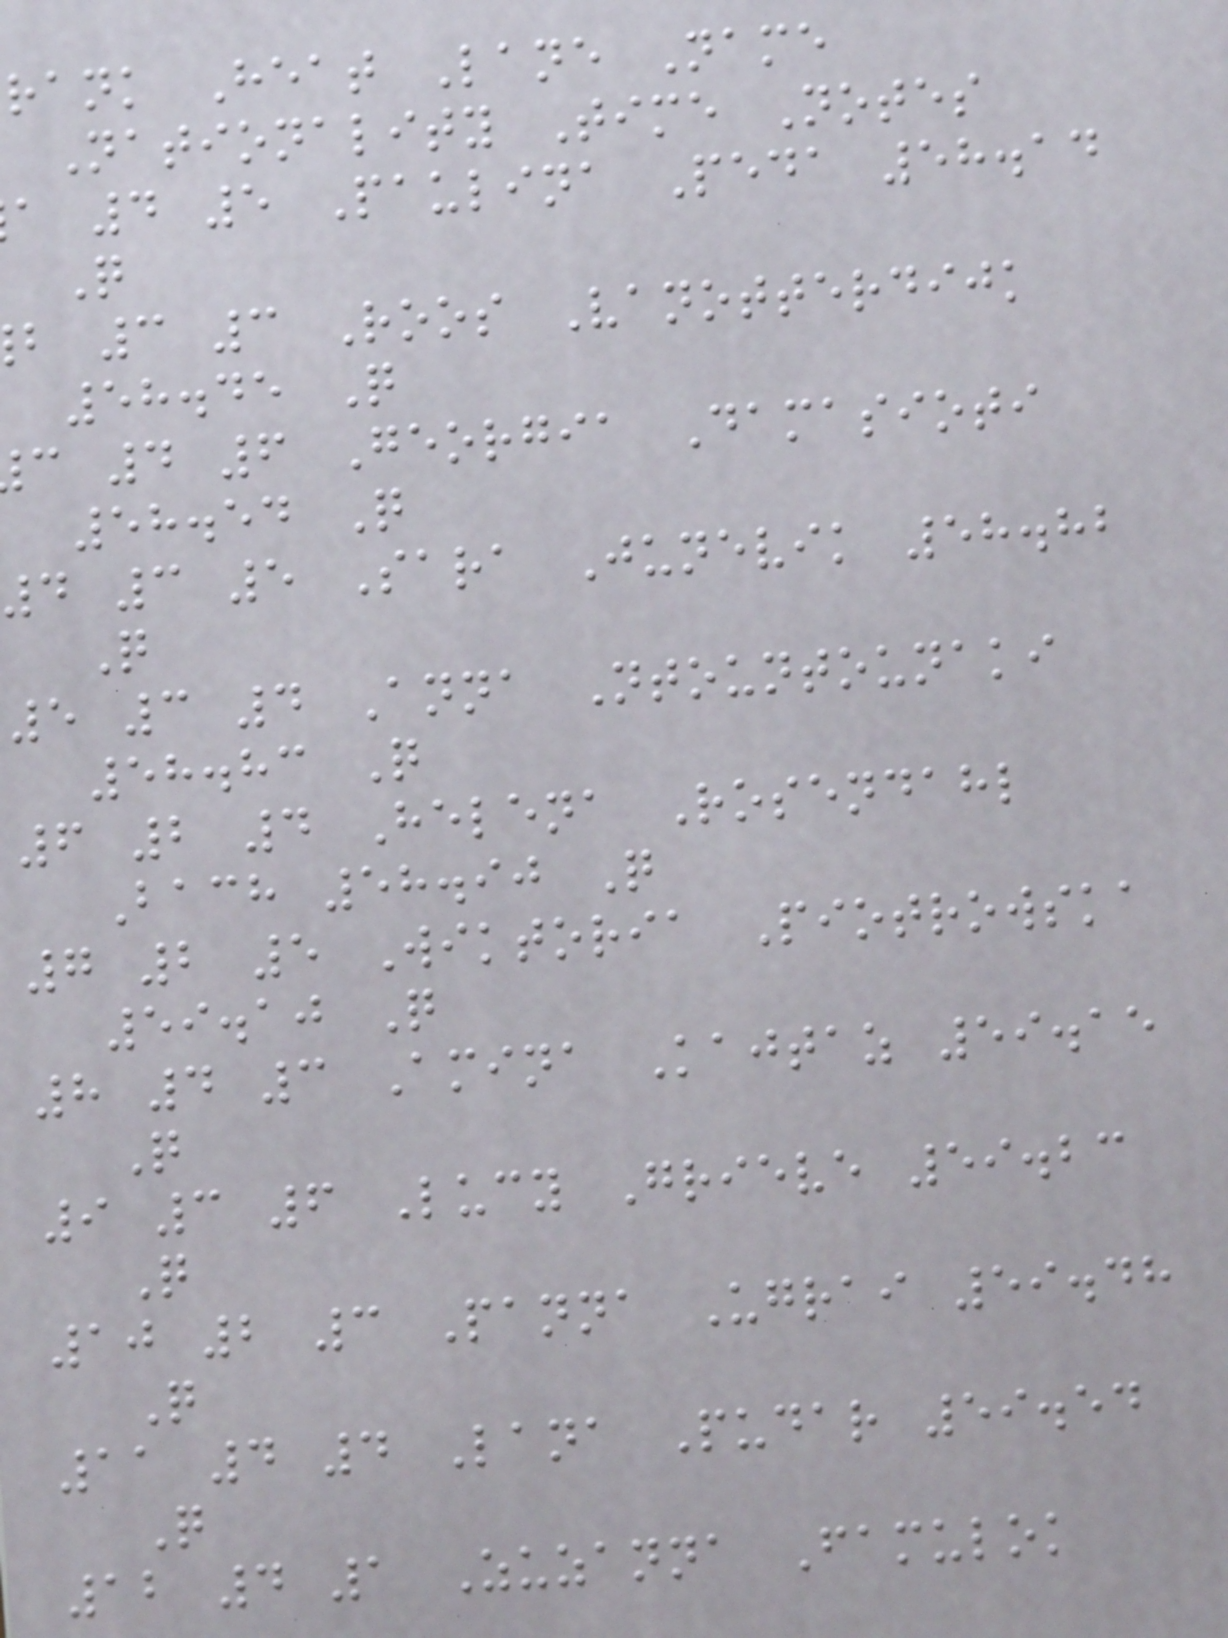rank Heat Lane Name
Nationality Time Notes
a 4 5 Paulina Peda 58.14
Q
b 3 3 Roos Vanotterdijk
58.45 Q
c 4 6 Georgia Damasioti
58.54 Q
4 3 5 Sara Junevik 58.82
Q
5 3 4 Anna Ntountounaki
58.83 Q
6 2 4 Helena Rosendahl
Bach 58.90 Q
7 2 5 Wiktoria Piotrowska
59.10 Q
8 4 3 Amina Kajtaz 59.15
Q
9 3 6 Lucy Grieve 59.23
Q
10 2 3 Panna Ugrai 59.48
Q
11 4 4 Lana Pudar 59.54
Q
12 4 1 Zuzanna Famulok
